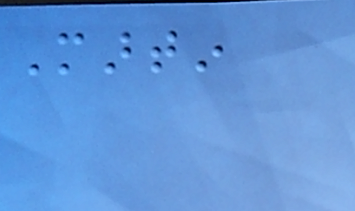Martin
